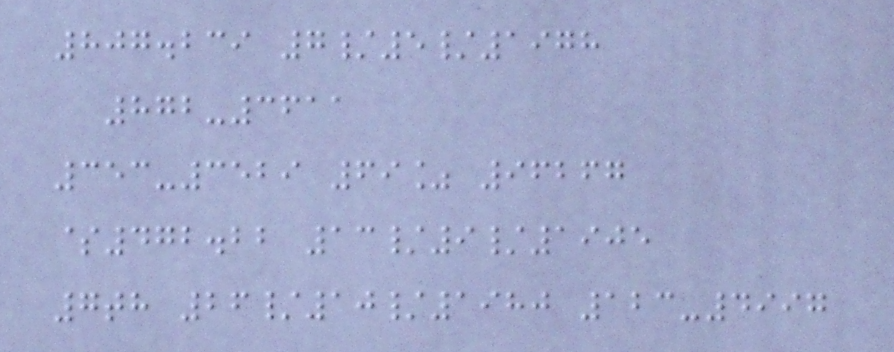807.239 7/5/1978
872-3611
353-3529 69% 96267
$472.22 13/9/1905
7th 26/10/1980 123-4997
